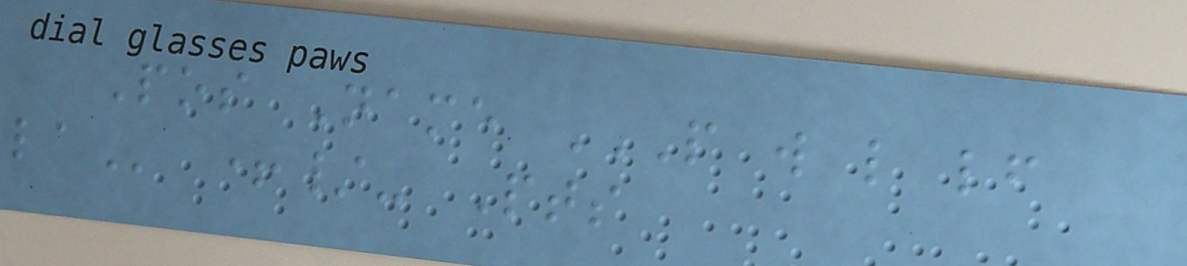Pos Name P W L LF
LA +/- Pts
